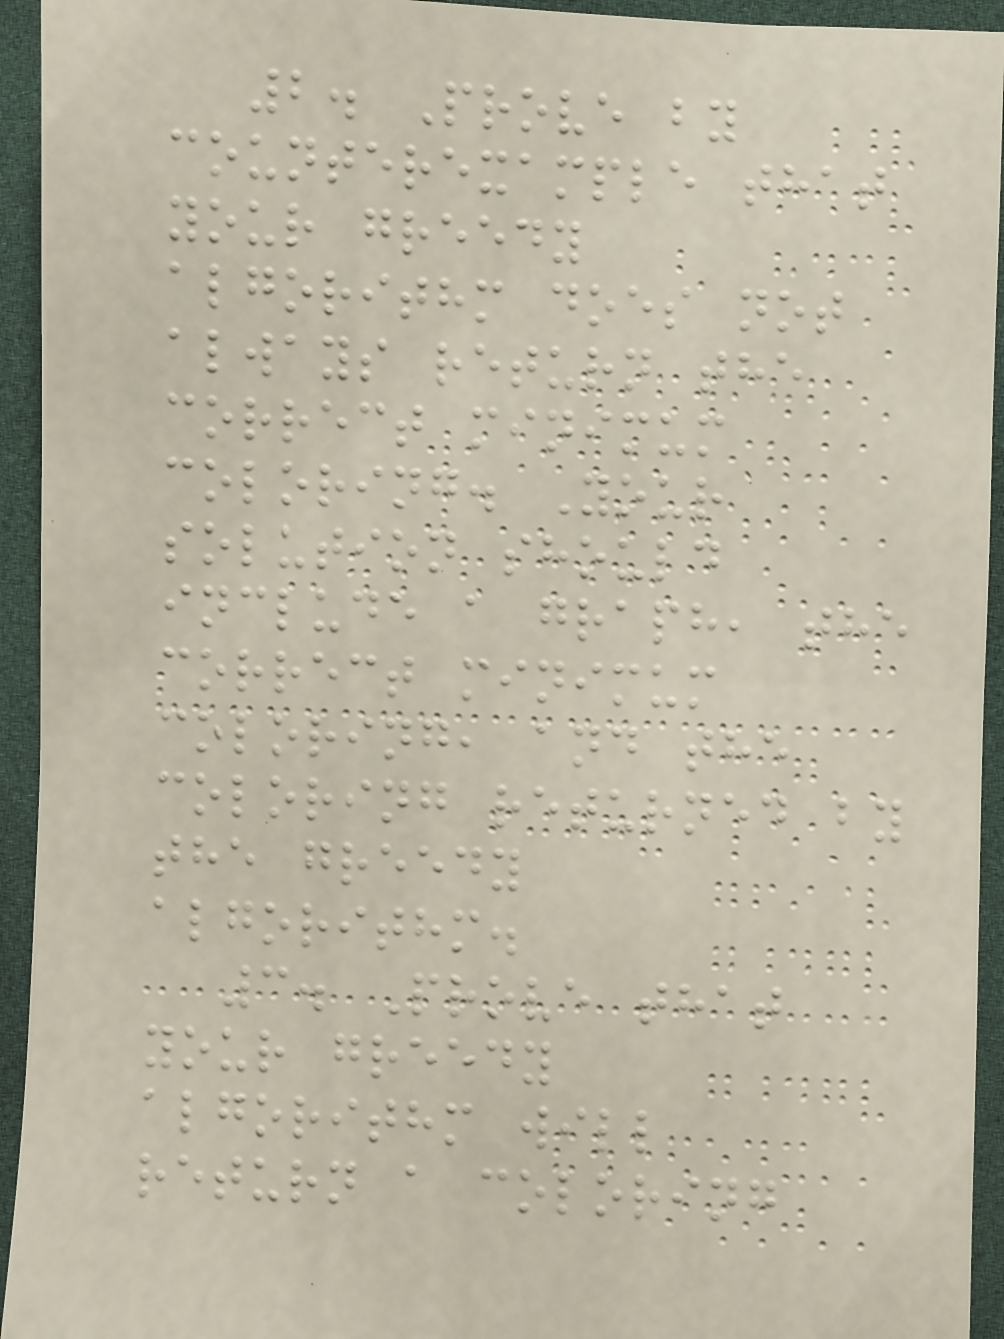2. Prove by
counterexample that
your greedy
algorithm does not
always return the
correct minimum
coloring. Your
solution should
include a graph, the
correct minimum
coloring, and the
coloring returned by
the greedy
algorithm.
3. Prove that
your greedy
algorithm will
return a coloring
